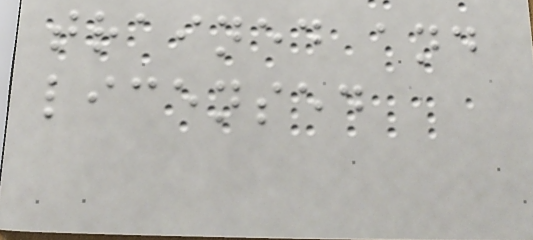trained and
licensed
